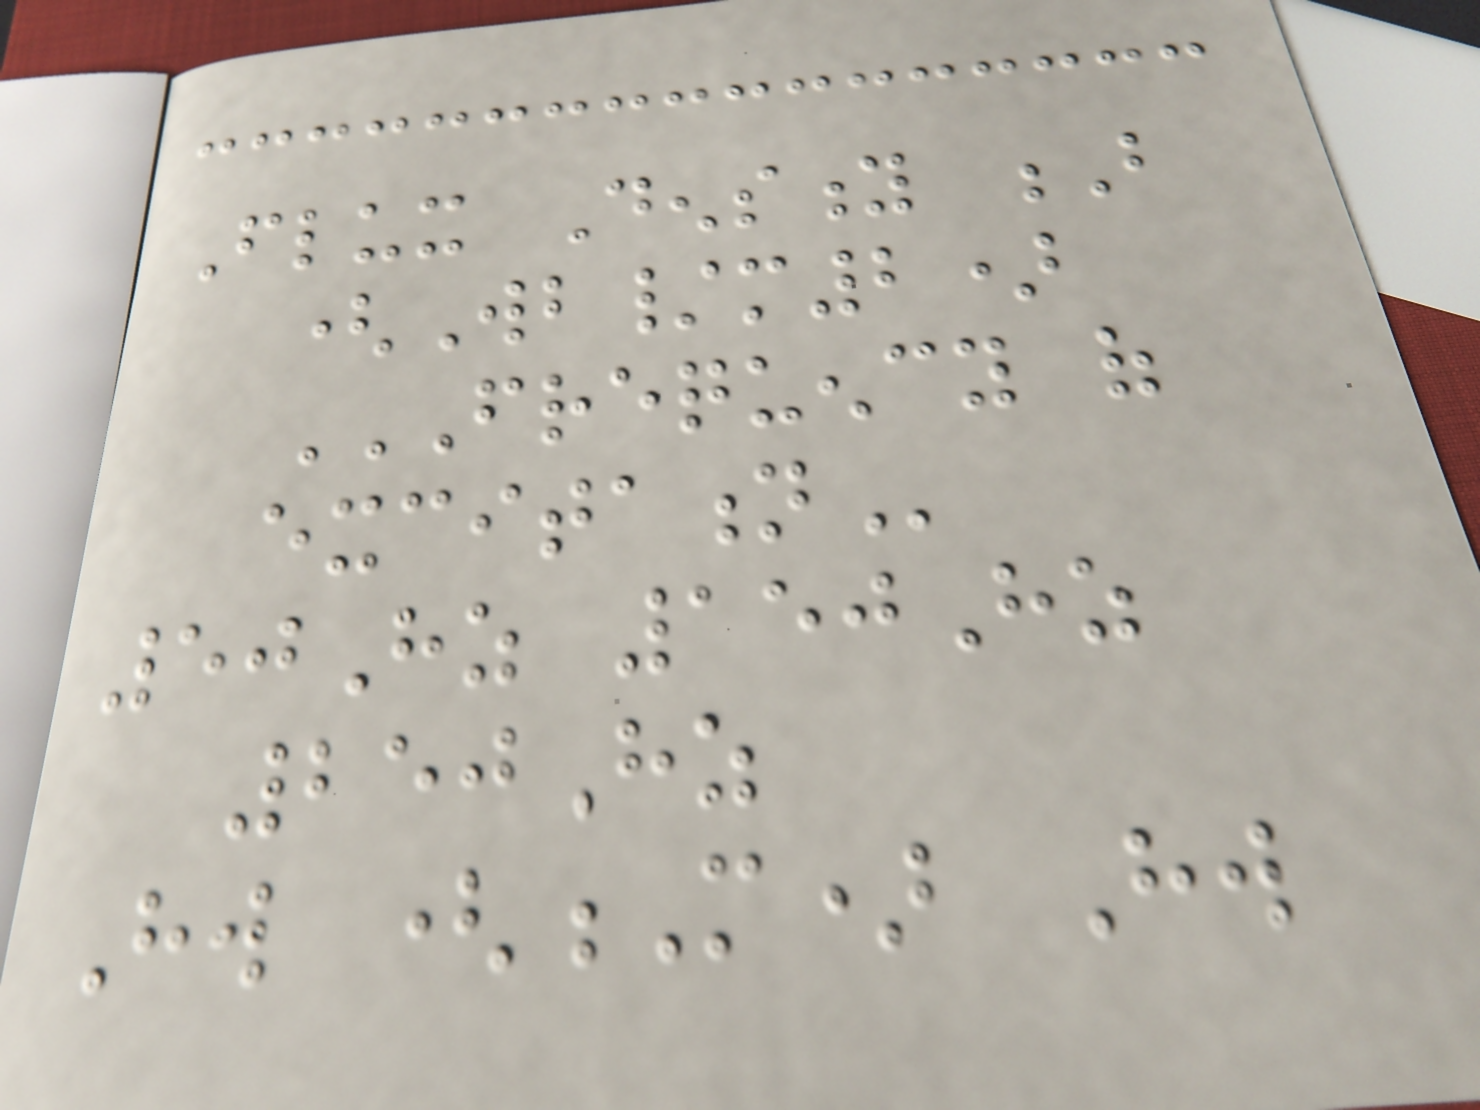Flux Density B
(Wb/m2)
FREQUENCY OF
EXCITATION
50Hz 150Hz
250Hz
Hw (M) Hw
